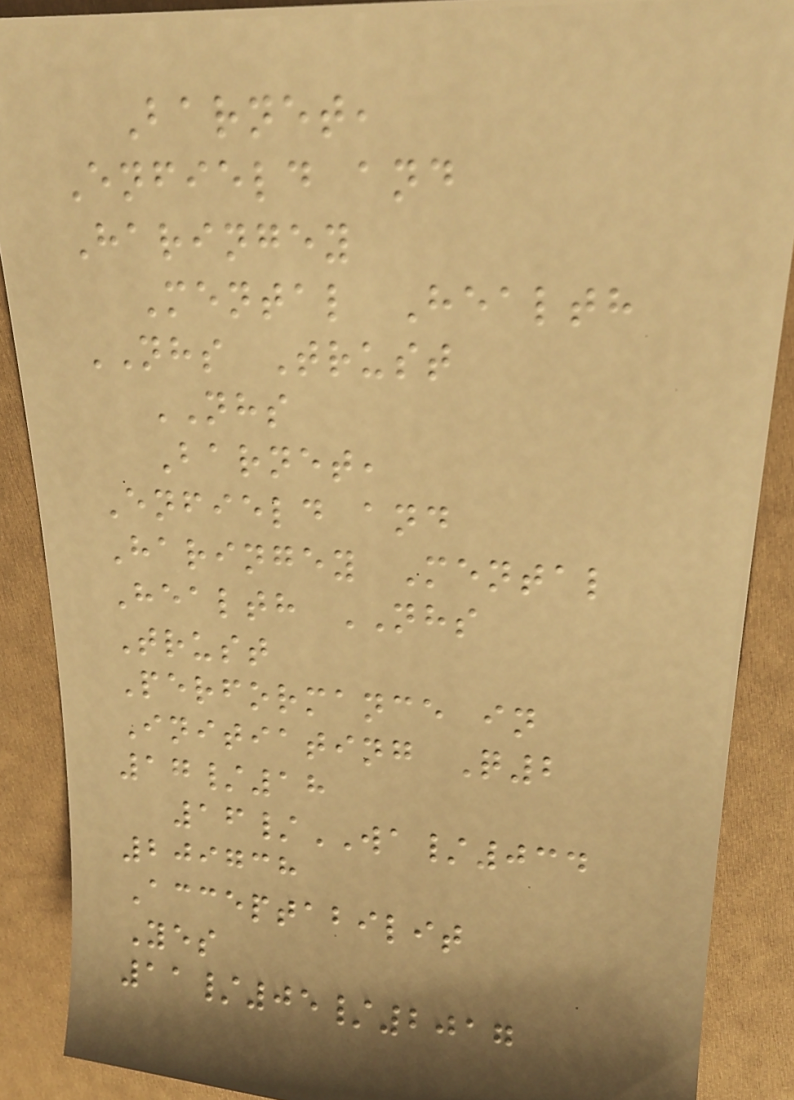Barnet,
Enfield and
Haringey
Mental Health
NHS Trust
NHS
Barnet,
Enfield and
Haringey Mental
Health NHS
Trust
Performance in
Initiating Q2
17/18
16/WA/034
209738
Acceptabilit
Yes
11/05/2017
